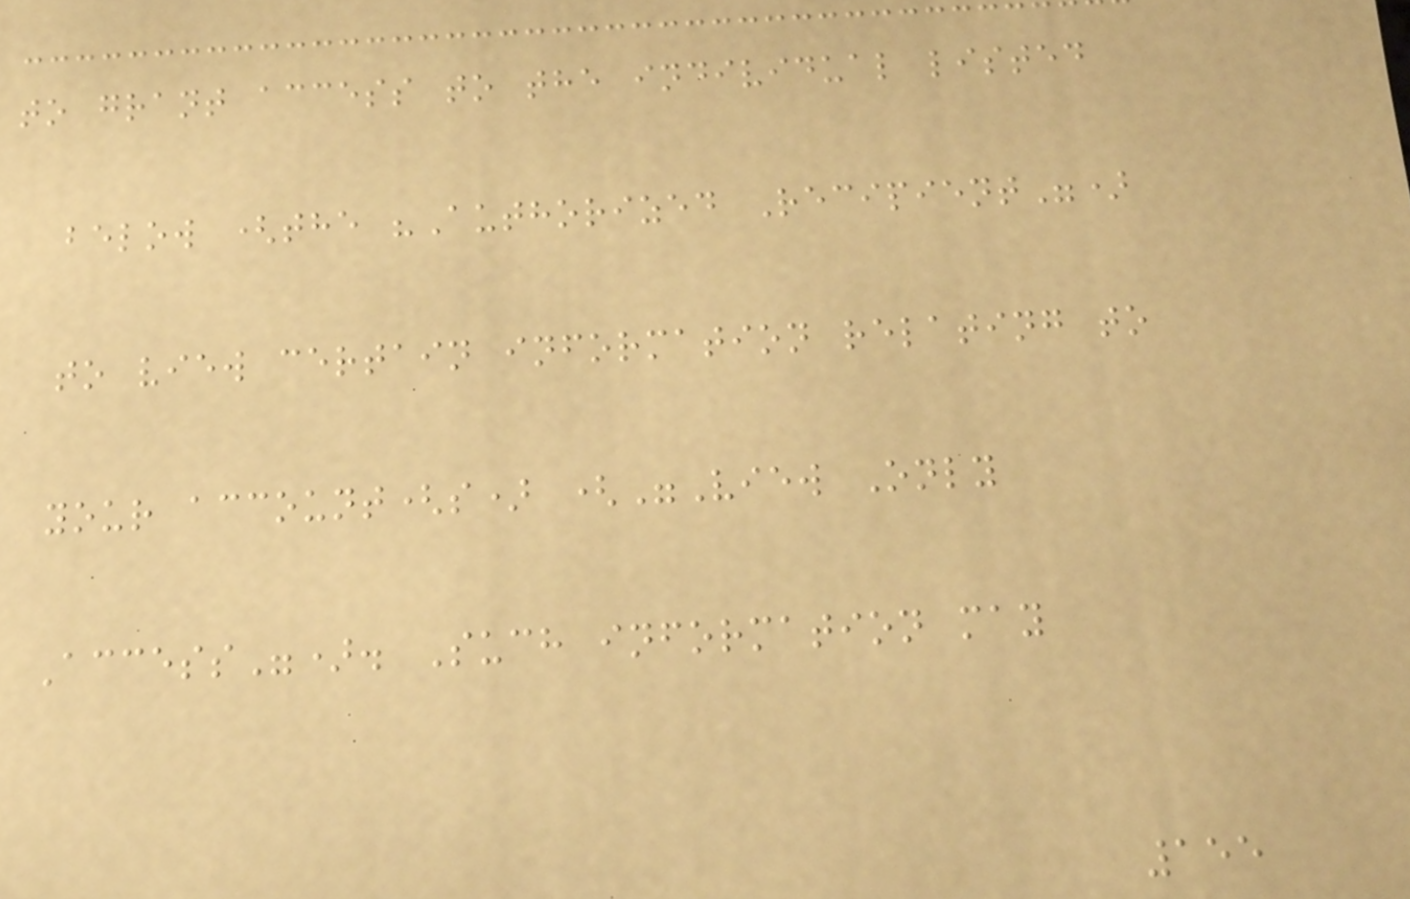to grant access to the individual listed
below (the "Authorized Recipient")
to view certain information relating to
your account(s) ("View Only
Access"). Such information may
155
